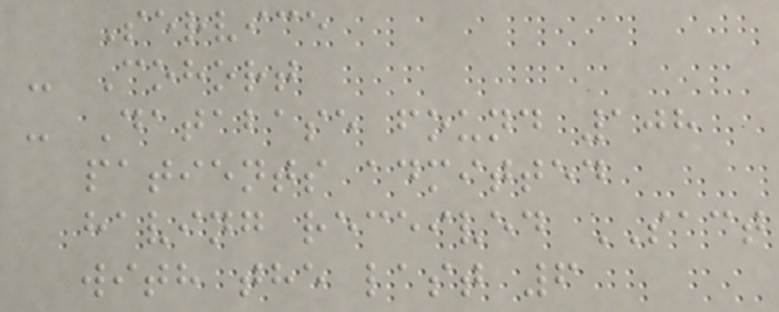Service
- Cohort
- Database found 108
patients admitted
having received SACT
with the last 6
